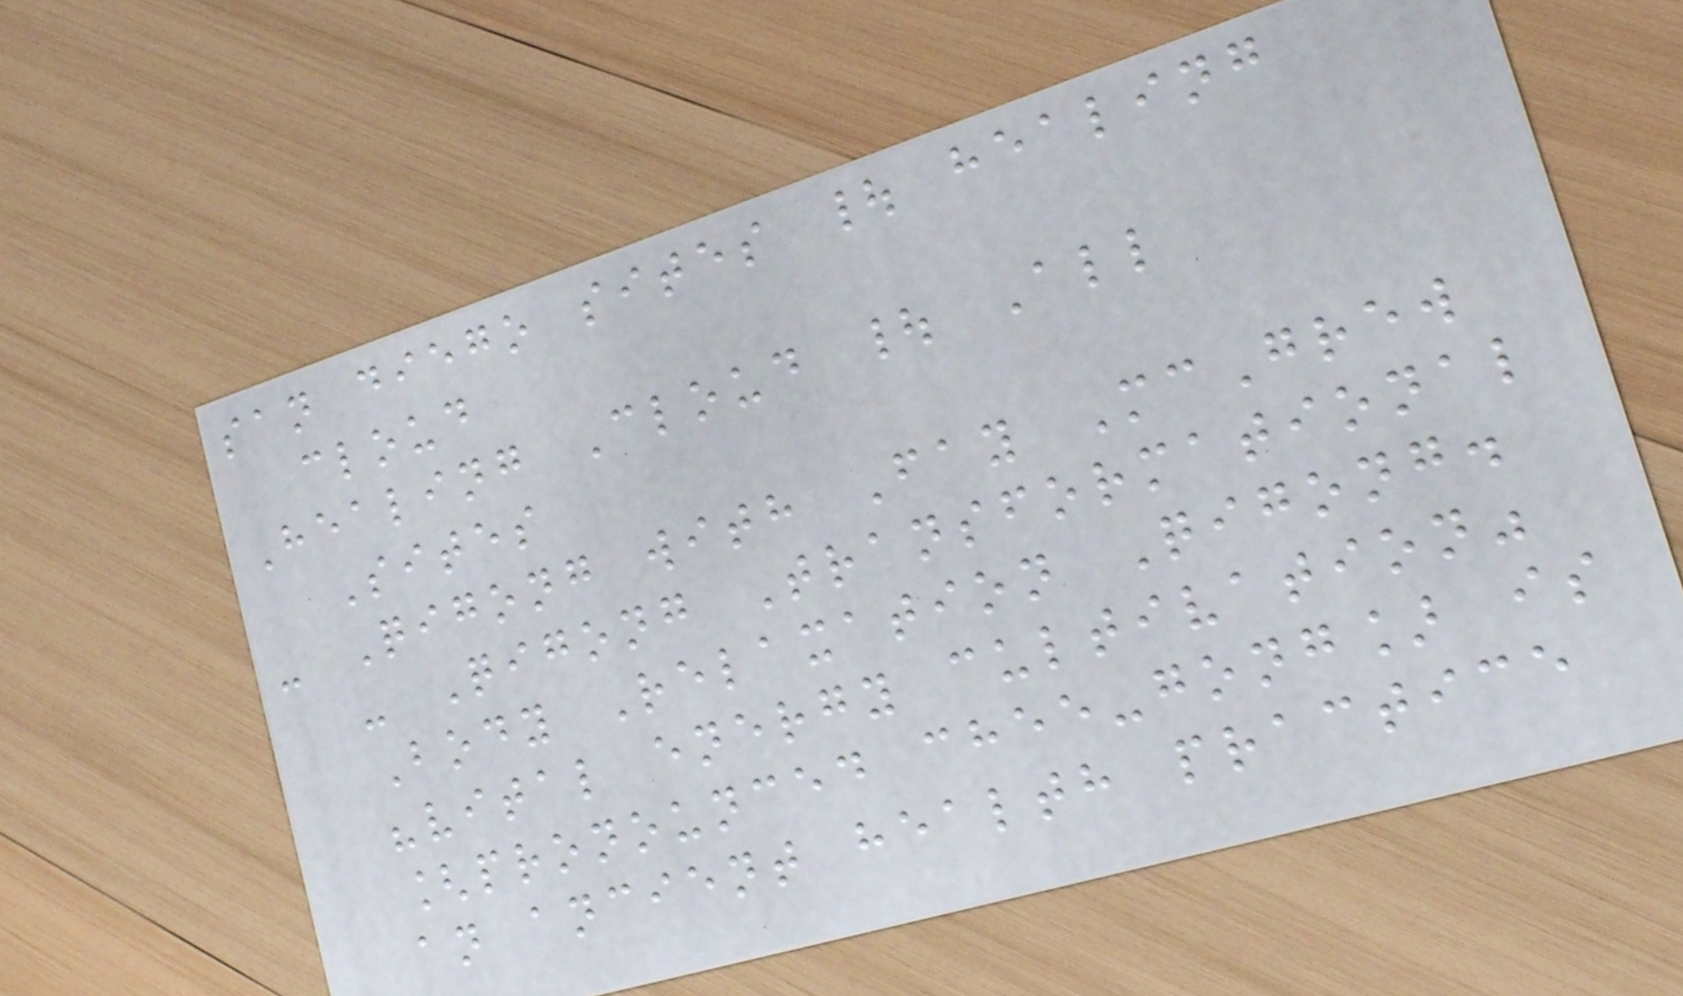san diego sites | healing
cloud
Healing Cloud | All
Sites
- Qigong with Fay McGrew
- Qigong Transformational
Body Relaxation Qigong.
"vital energy cultivation"
[pronounced chee-gong] is
an ancient health practice
